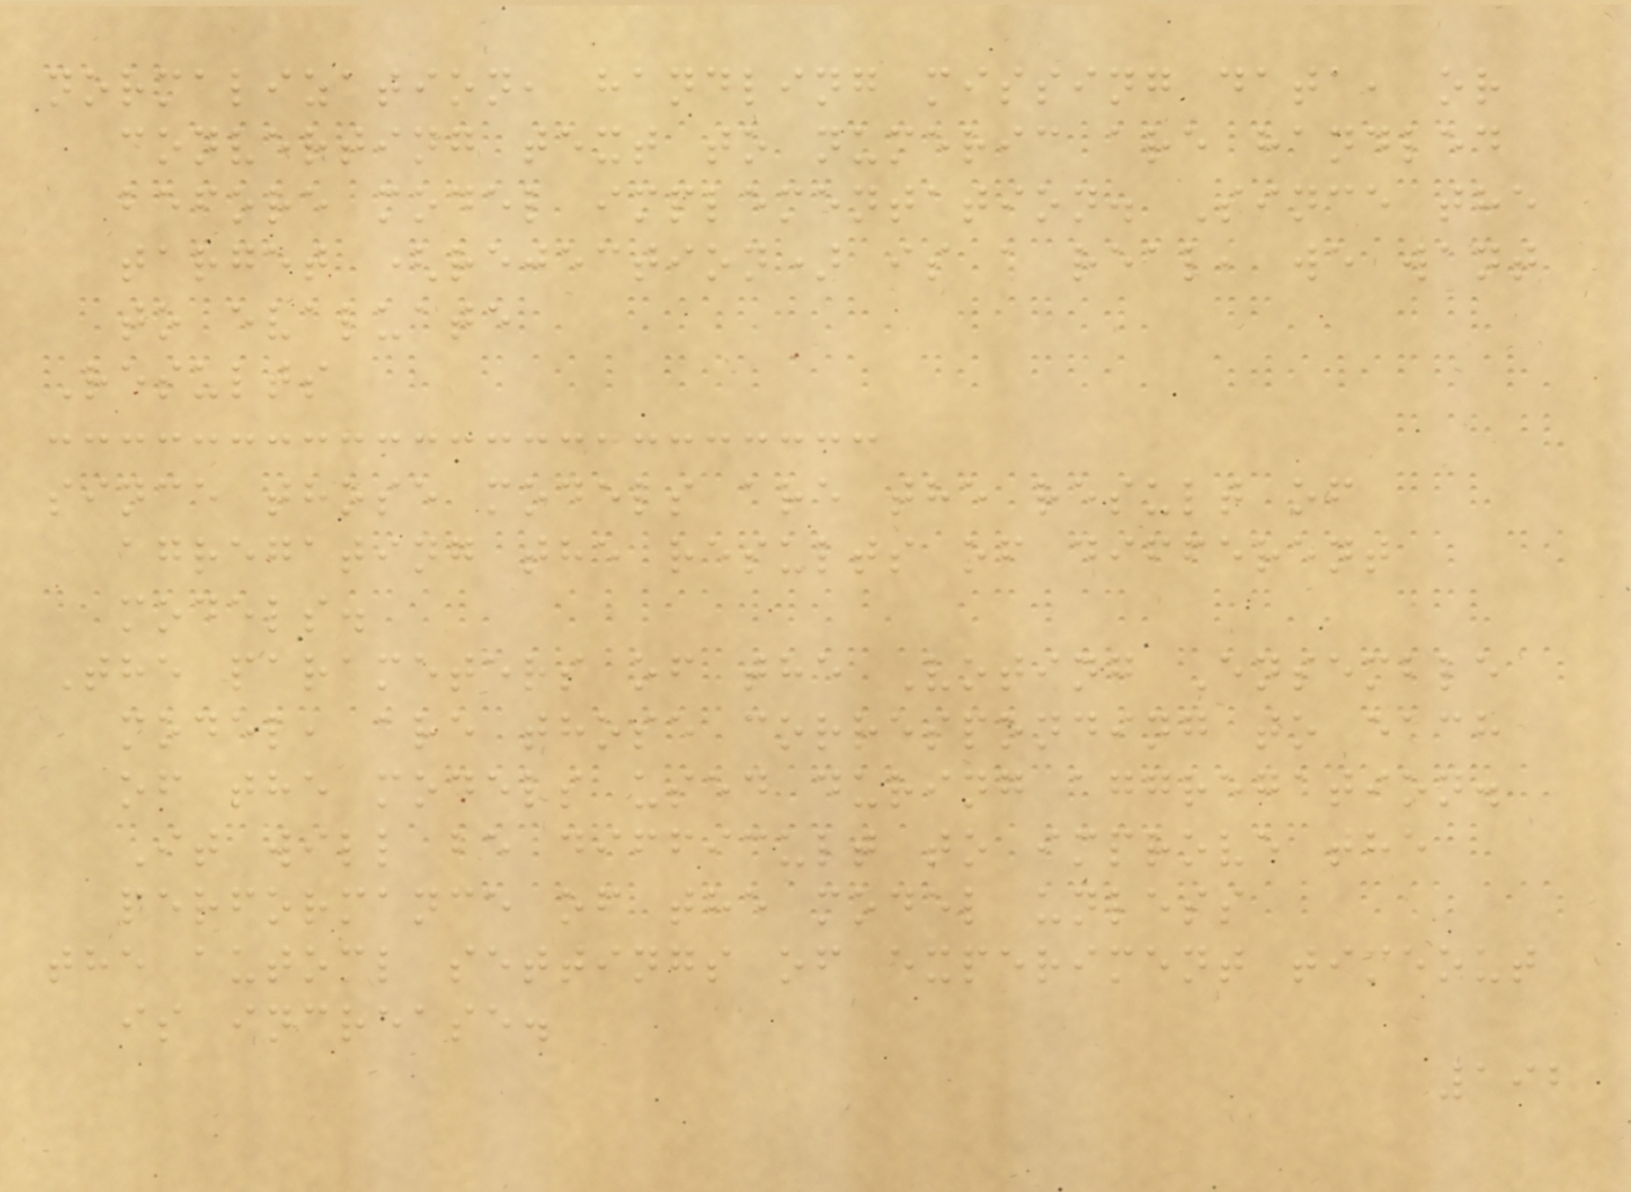normalization, handling missing data, or
converting text to numeric are handled
before model implementation. Since the
target (rejection) is a real, we want
to evaluate
Results
since those models are the result of
agregating the results of different
models.
The parameters of the Voting Ensemble
model, are those corresponding to each
of the models used during aggregation.
It will be difficult to improve the
performance of the model unless
the automl settings of experiment timeout
is increase.
192
